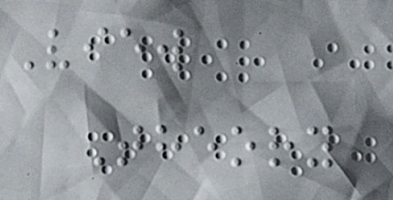View
Theory
